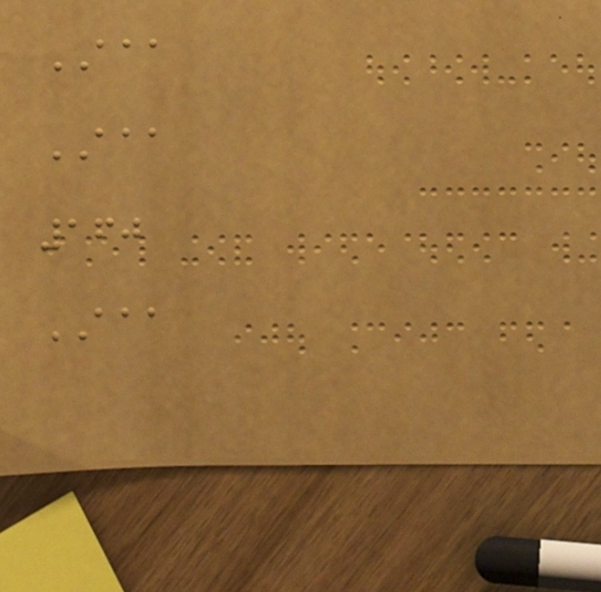AAA
AAA
160
AAA
